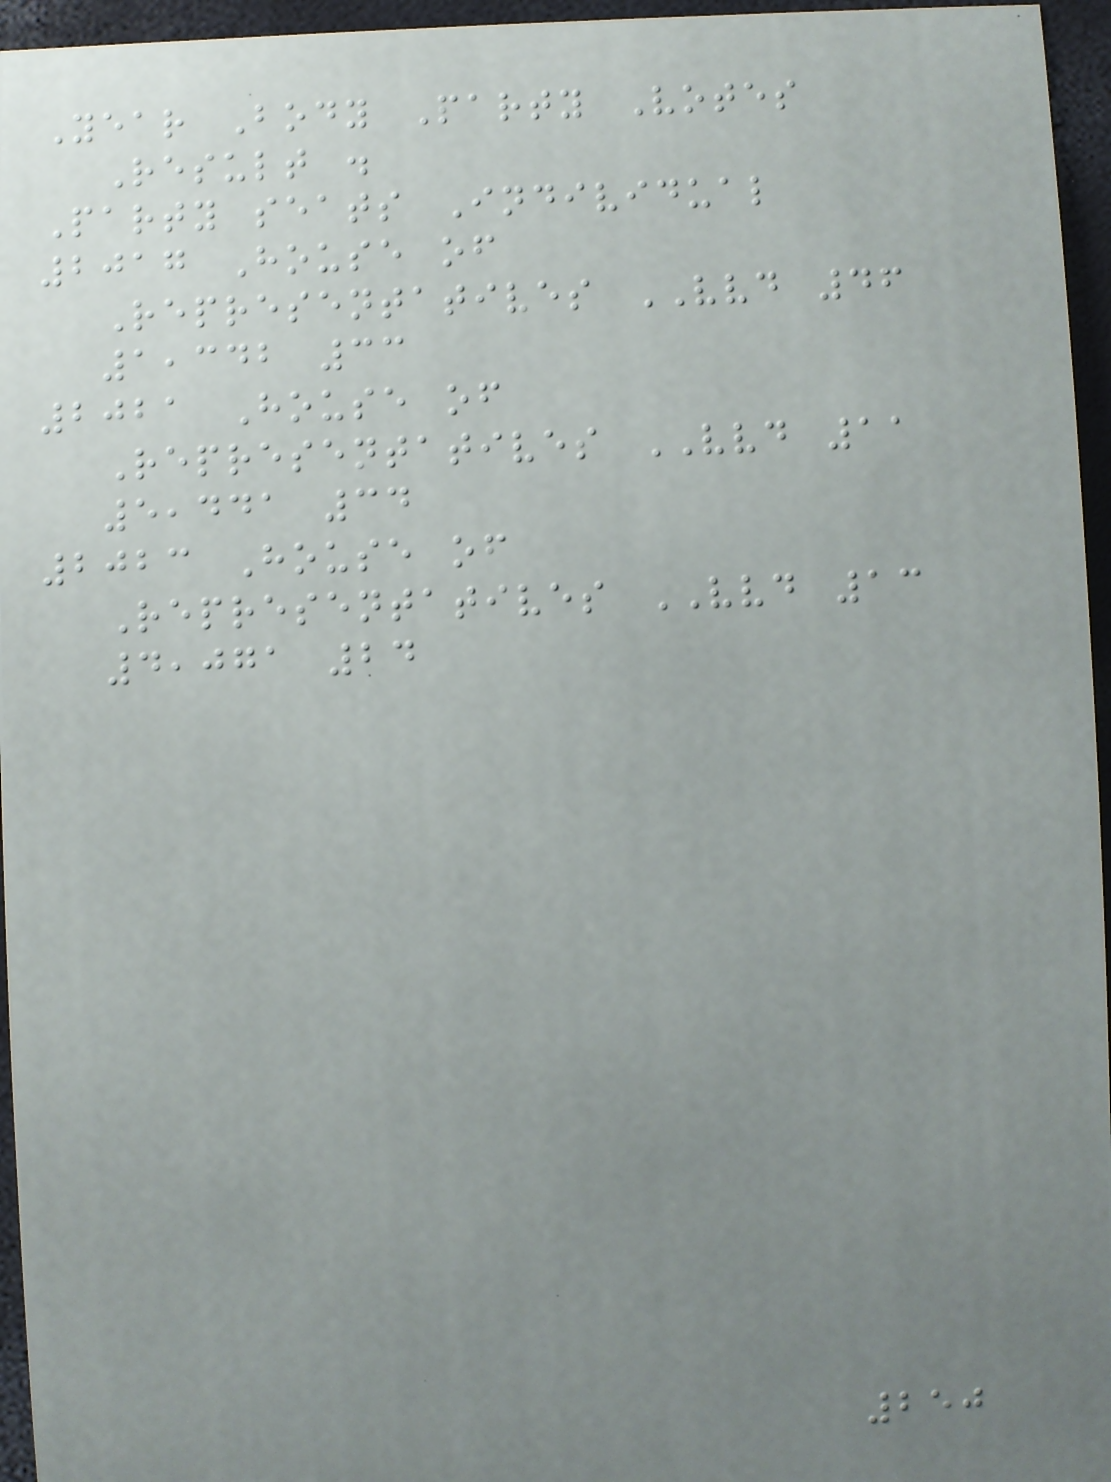Year Body Party Votes
Result .
Party seats Individual
2017 House of
Representatives VVD 46
1,342 33
2021 House of
Representatives VVD 11
5,441 34
2023 House of
Representatives VVD 13
4,071 24
250
